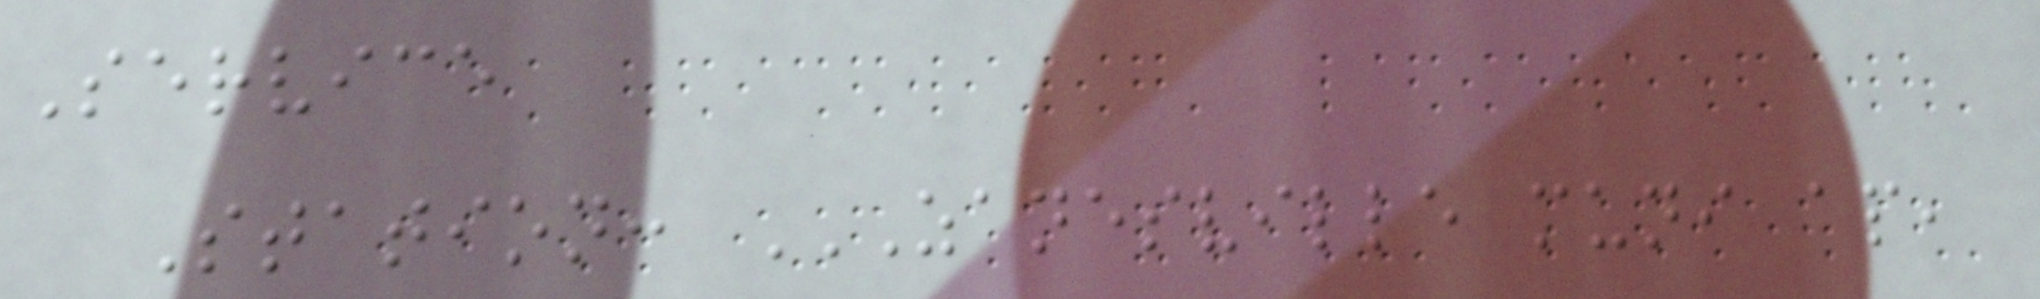Service
Station: ZANESVILLE MUNI AP,
